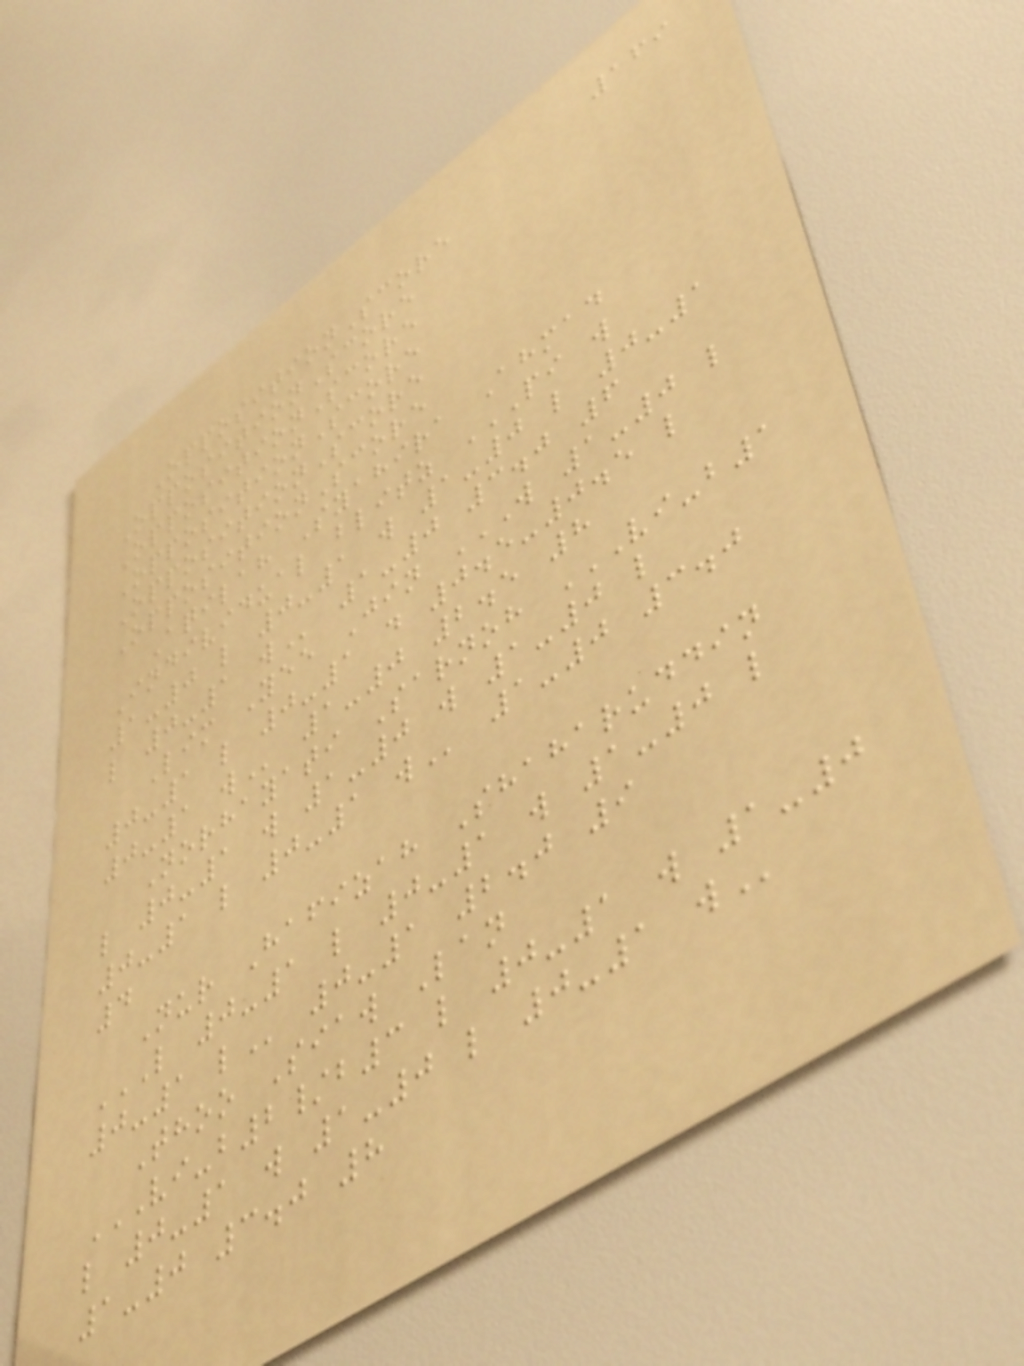169
OppositionScore
OppositionScore
OppositionScore
OppositionScore
OppositionScore
OppositionScore
Aqilah Syahira Ahmad
Individual blitz PI W
1-0 L 0-1 W 1-0 L 0-1
L 0-1 W 1-0 3.0 6
Lim Yee Jin W 1-0 L
0-1 L 0-1 D 0.5-0.5 L
0-1 W 1-0 2.5 8
Norhayati Sarnoh VI-B1
L 0-1 W 1-0 W 1-0 L
0-1 L 0-1 W 1-0 3.0
4
Nur Hafizah Shaharuddin
L 0-1 L 0-1 W 1-0 L
0-1 L 0-1 2.0 9
Thoo Siaw Lan
VI-B2/B3 L 0-1 W 1-0
L 0-1 W 1-0 L 0-1 W
1-0 3.0 8
